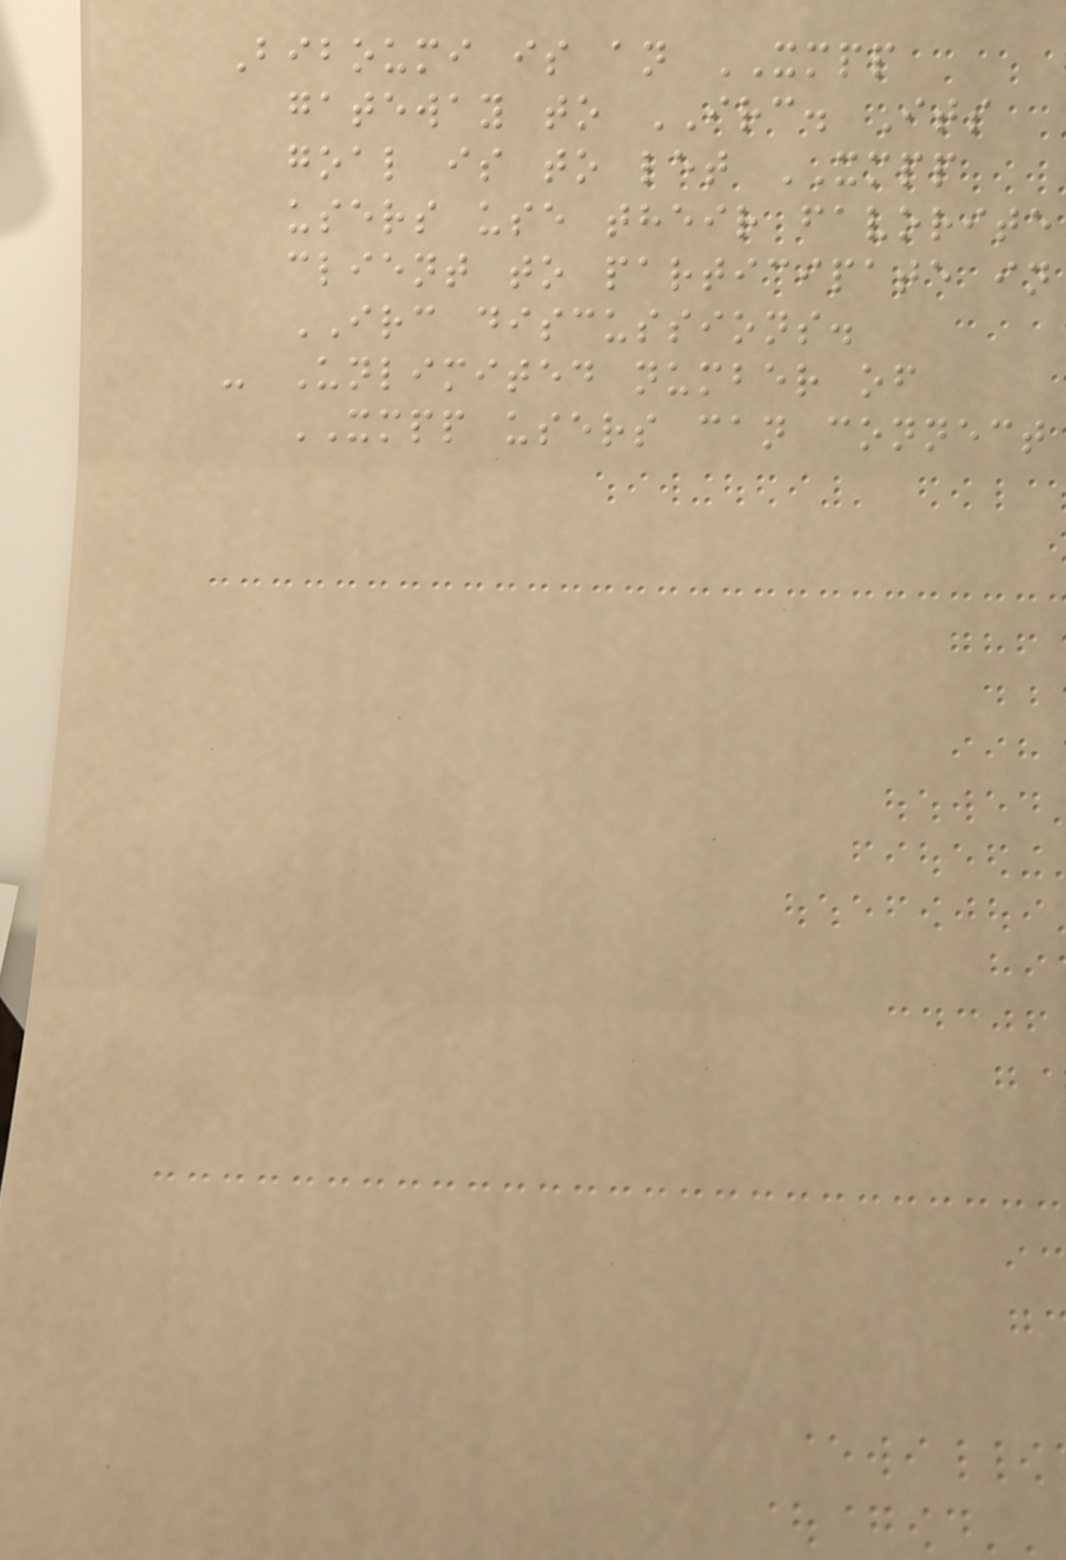Biboumi is an XMPP
gateway to IRC. Its
goal is to let XMPP
users use their favorite
client to participate in
IRC discussions.
- Unlimited number of
XMPP users can connect
